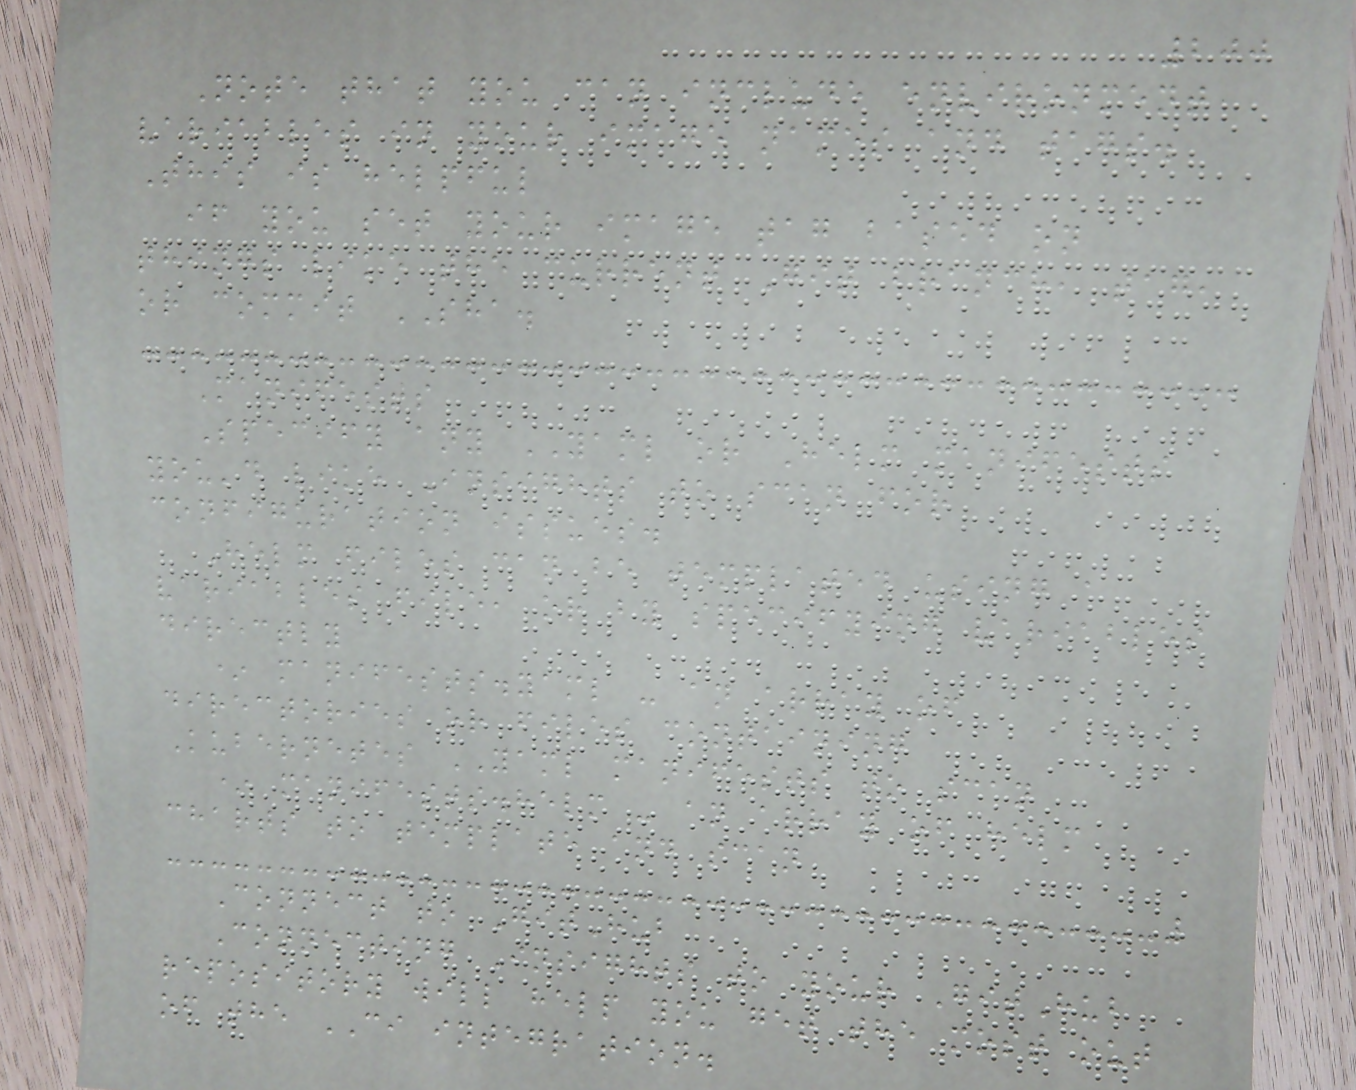200
Note that you can include environment
variables in your image names and tags.
This is helpful
if you set your image tag based on
things like the current Git branch, tag,
or commit SHA.
Manifests
Specify any YAML or Helm manifests
you'd like Insights to scan for
configuration issues.
Helm files can be templated using a
variables file, or by specifying variables
directly
* manifests.yaml - an array of
directories or files containing
Kubernetes YAML manifests to scan
* manifests.helm - an array of helm
charts to template and scan
Connect to GitHub
Connecting Insights to your GitHub
repository will help you get the most out
of the CI integration.
